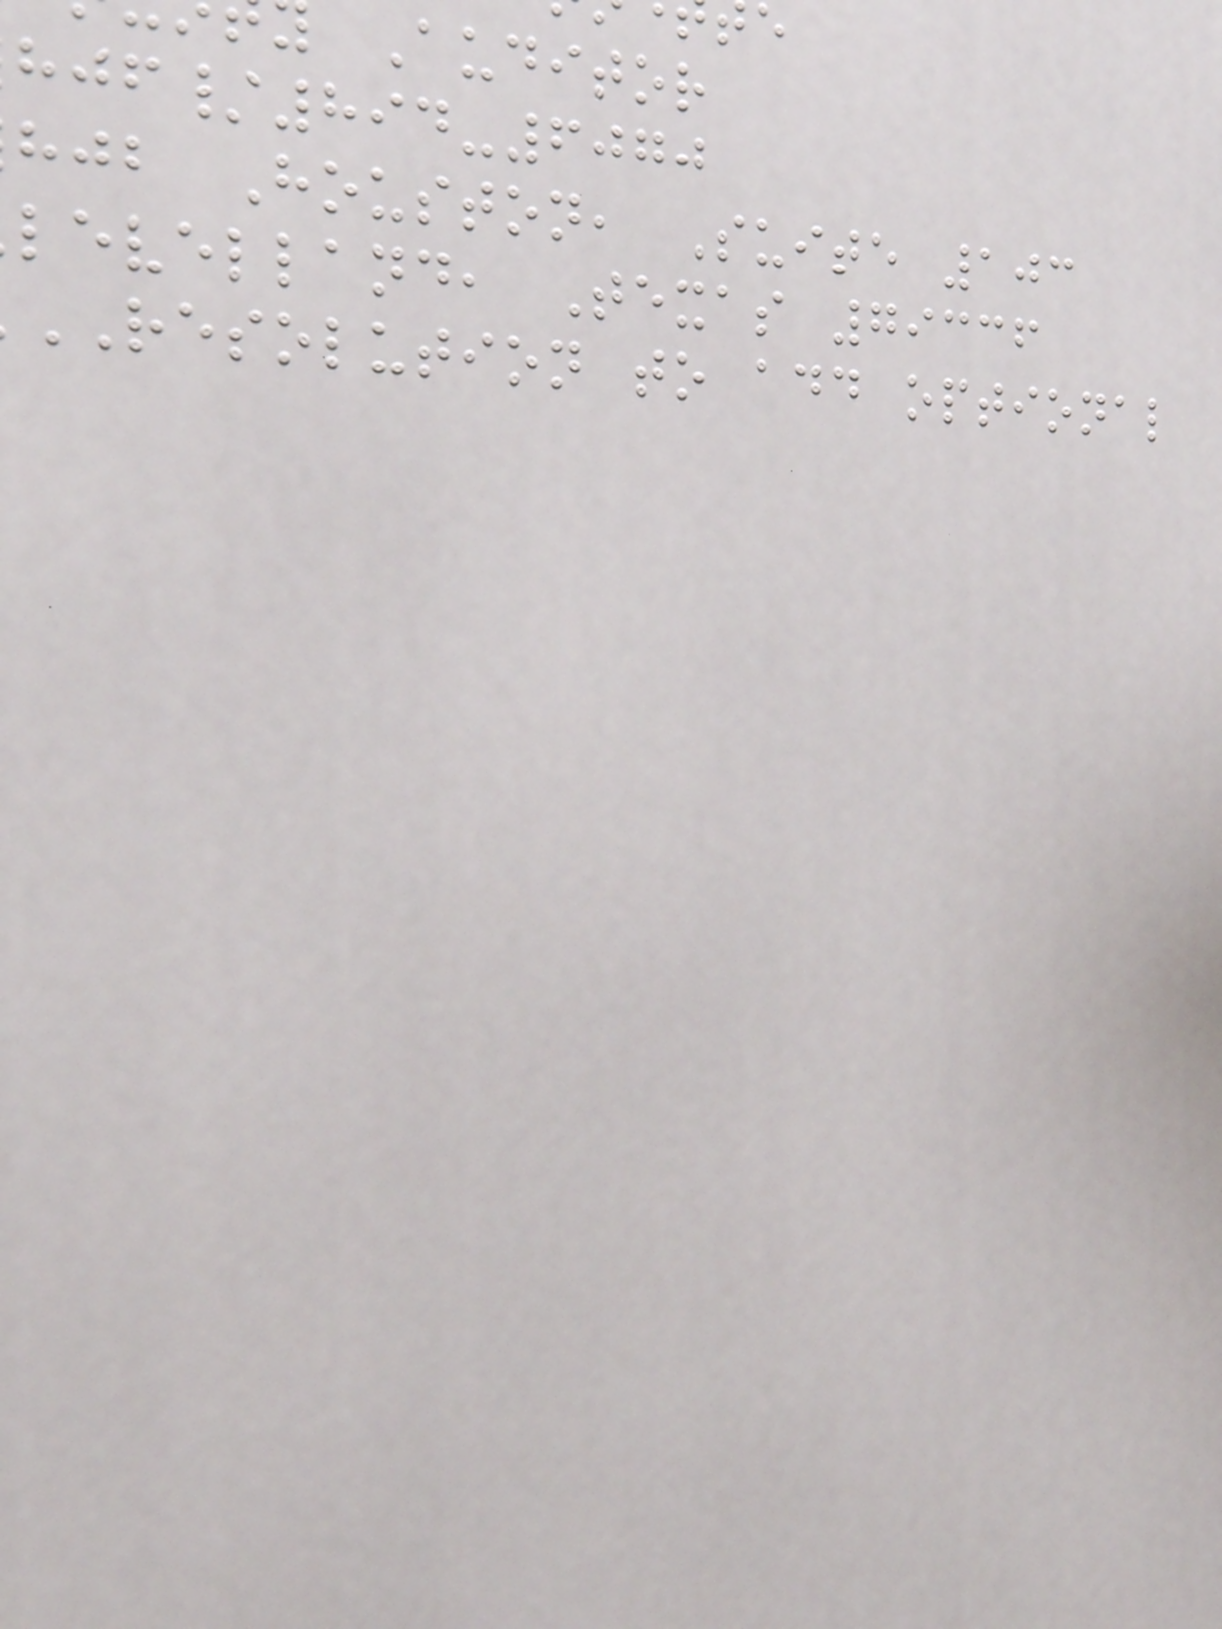Auditor
/894-6070
hjb Houston, Suite 103
levelland, Texas 79336
RESOLUTION to add optional
